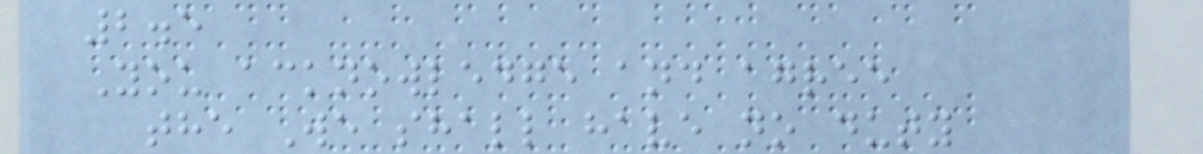2.5
You acknowledge and agree
the We shall have no duty
